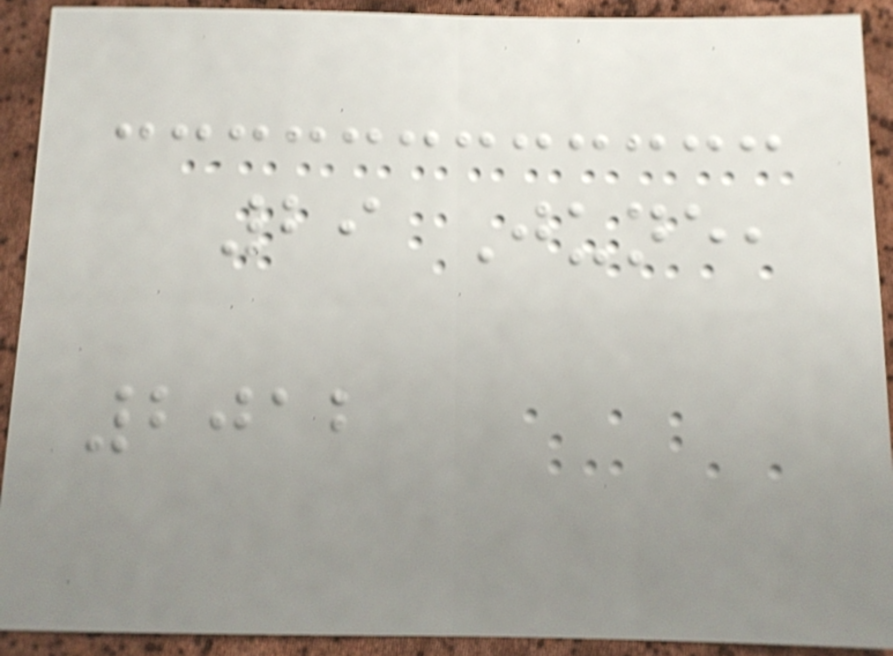29 June,
2012
